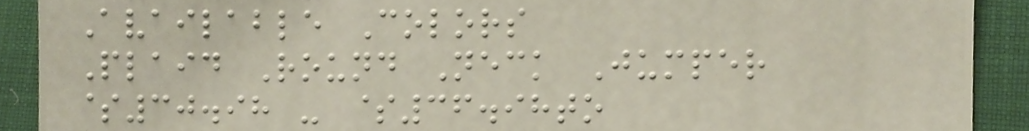Available Colors
Plaid Round Neck Jumper
$30.98 - $36.98to
